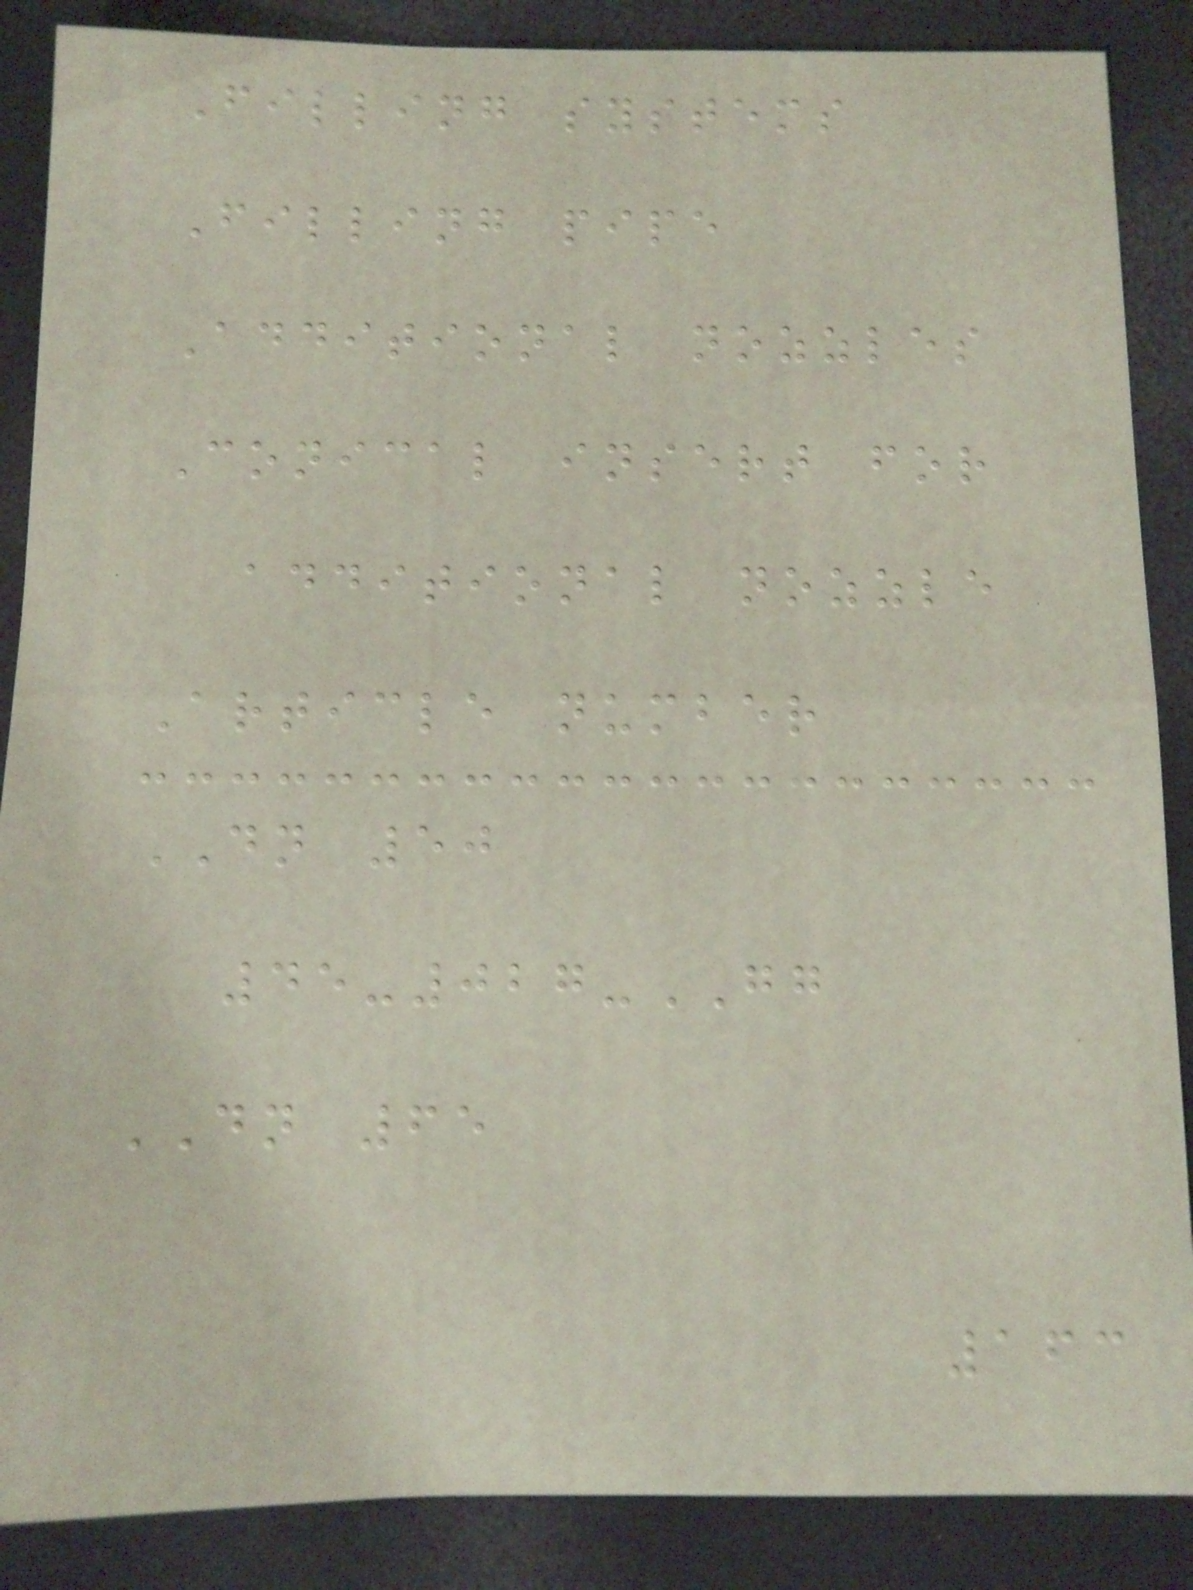Filling systems
Filling pipe
Additional nozzles
Conical insert for
additional nozzle
Article number
DN 50
45-027-GG
DN 65
163
